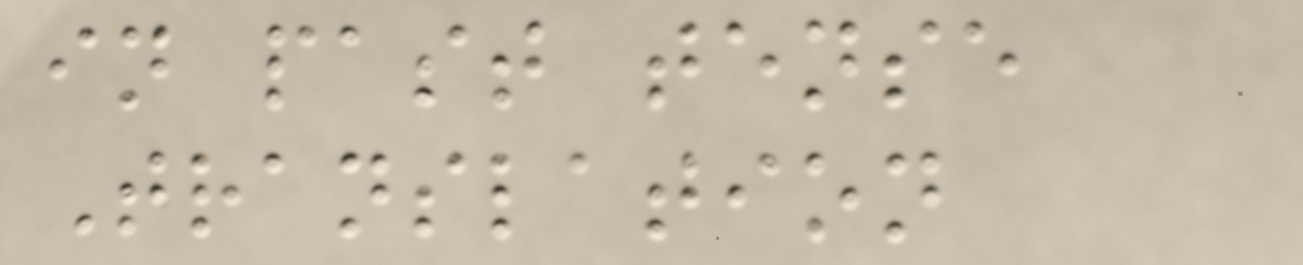in past tense
Translation
